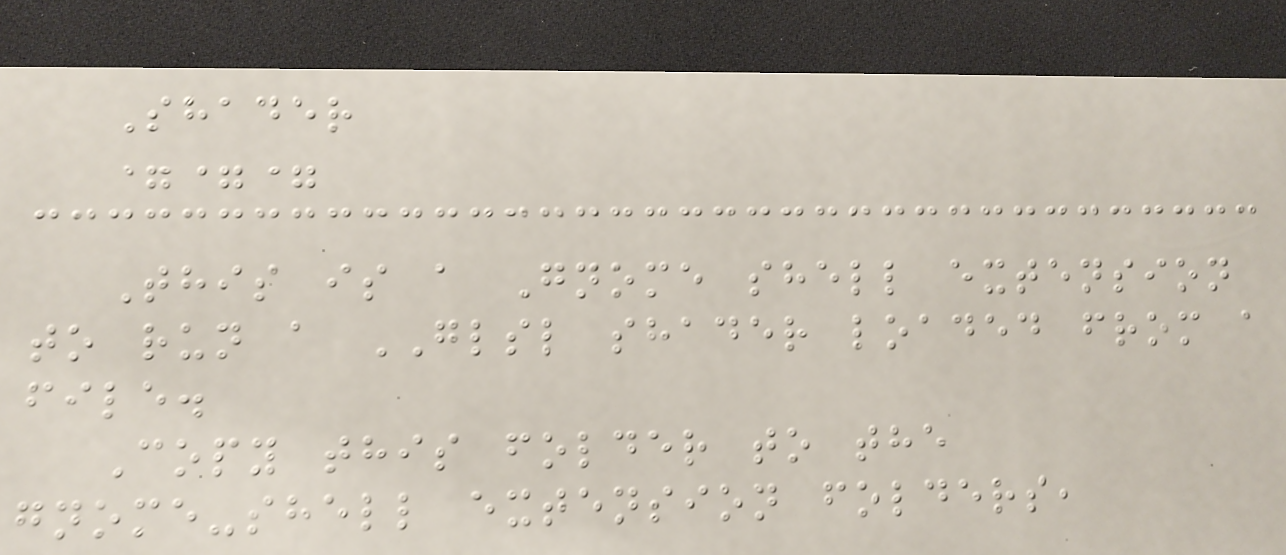Shader
===
This is a Gnome shell extension
to run a GLSL shader loaded from a
file.
Copy this folder to the
gnome-shell extension folders,
